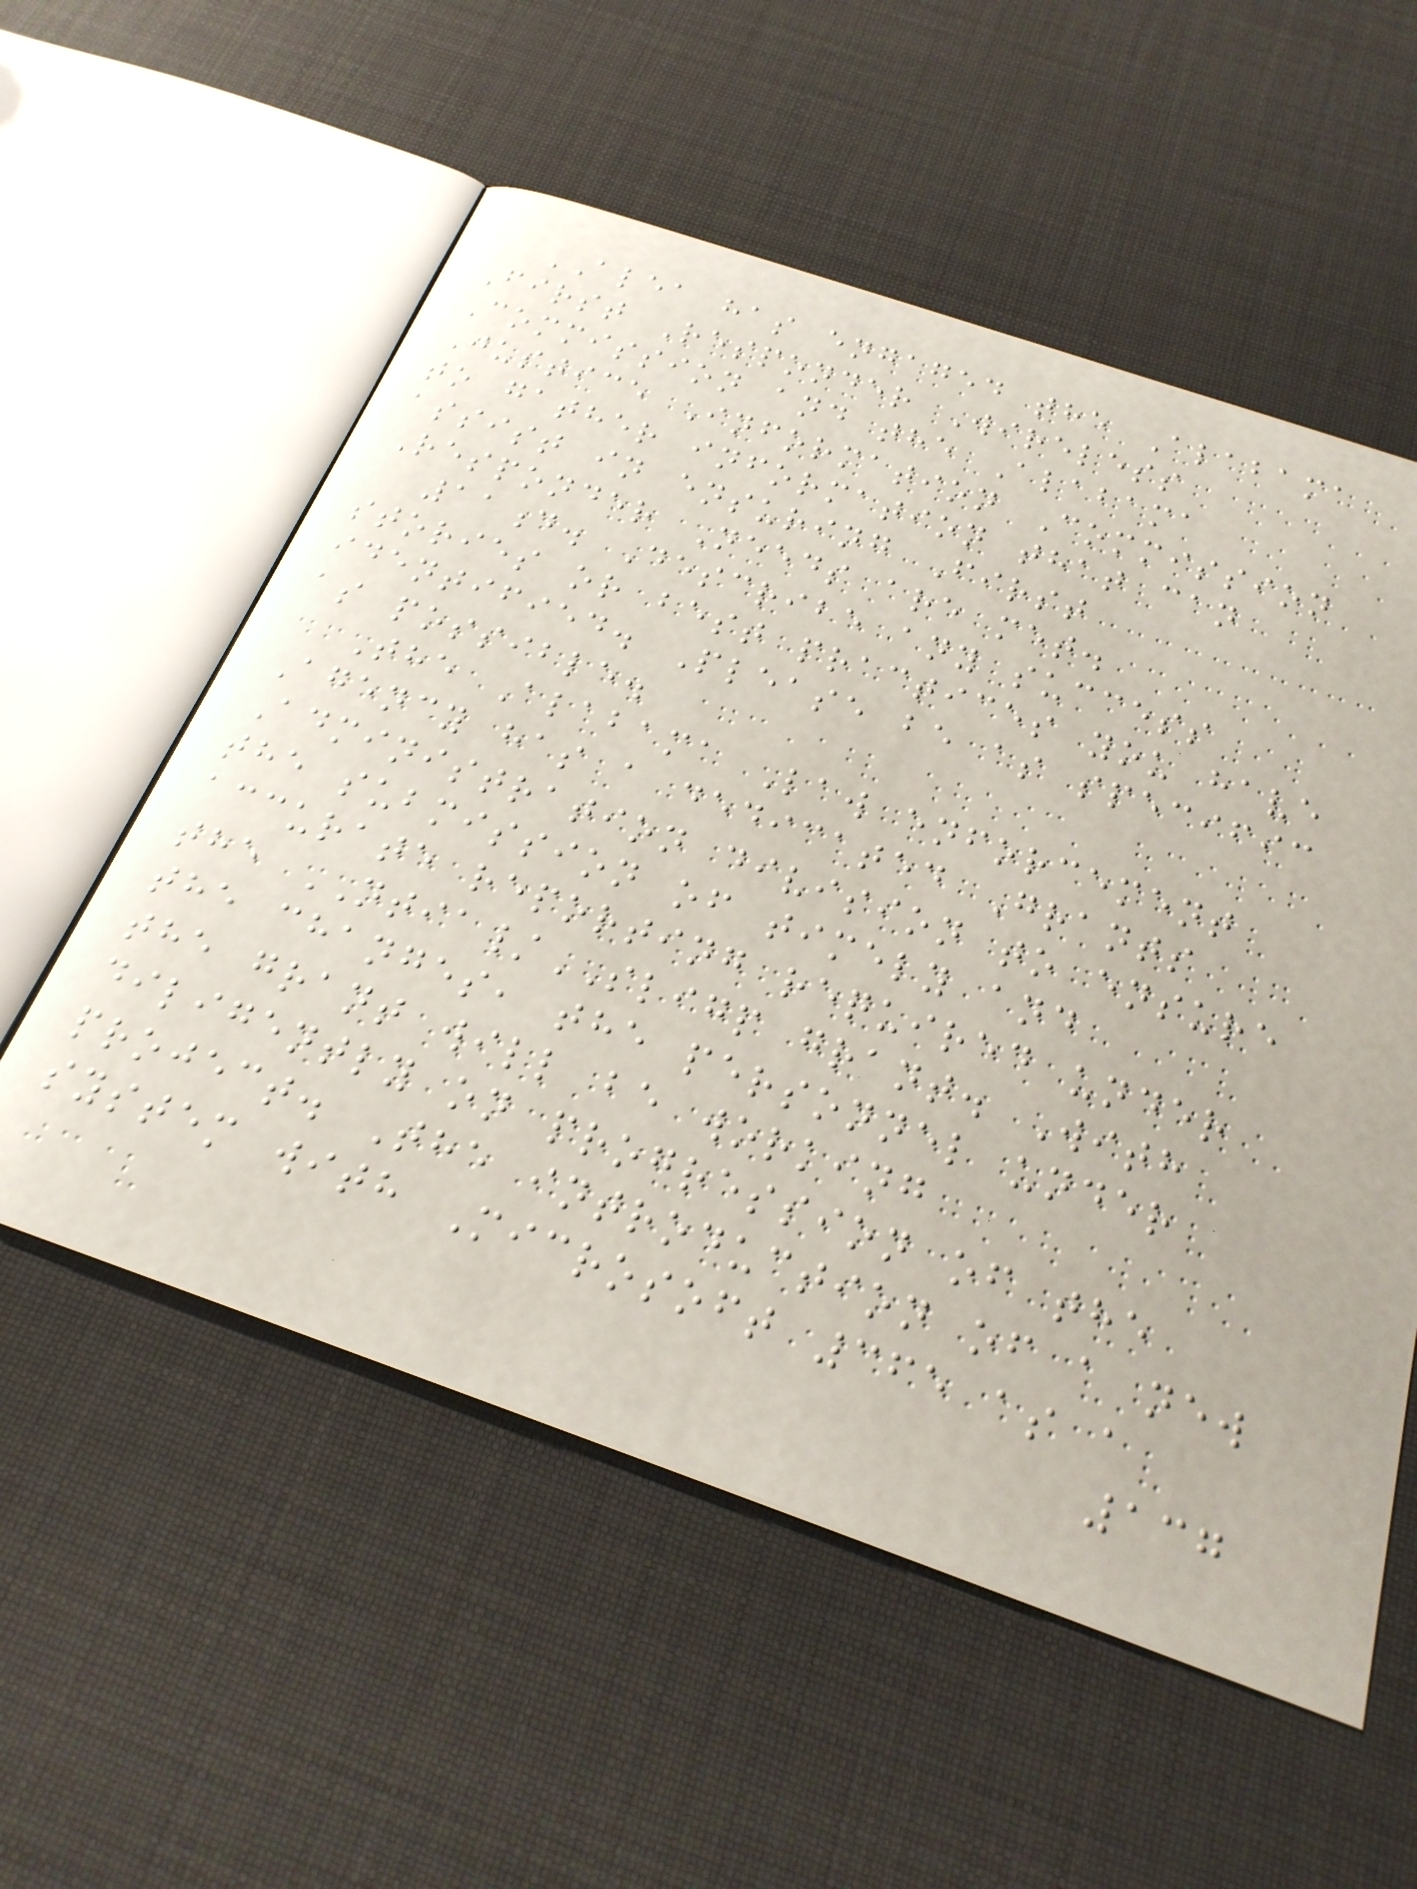ALEA has engaged the Alabama
First Responder Wireless
Commission and the Alabama
Justice Information Commission
to gather information that can
assist in ensuring First
Responder Needs are met.
11d. Describe any success
stories or best practices you have
identified. Please be as specific
as possible.
The Alabama Law enforcement
Agency has a dedicated Grants
Administration division to ensure
the submission of timely and
accurate reporting required under
the NTIA/SLIGP grant. With
the changes, the personnel under
the grant will be working
diligently on progression of the
project. The introduction of a new
system with Microsoft 365 as a
137
